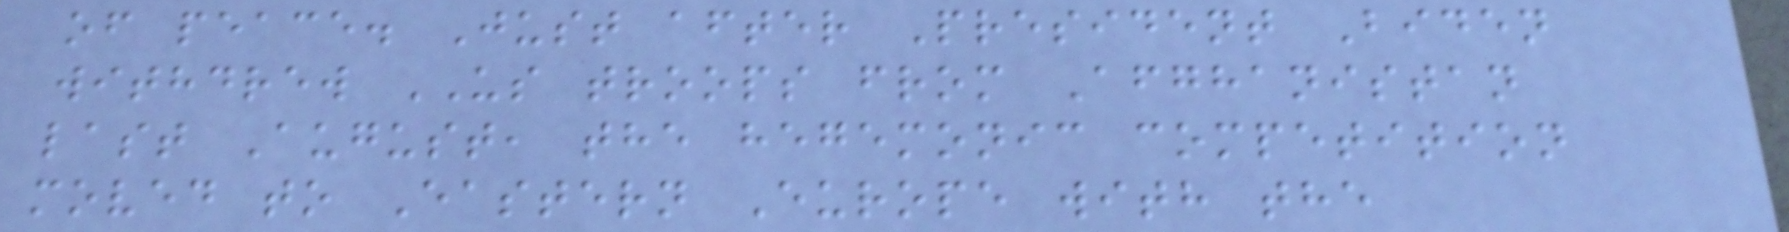of peace. Just after President Biden
withdrew US troops from Afghanistan
last August, the hegemonic competition
moved to Eastern Europe with the
